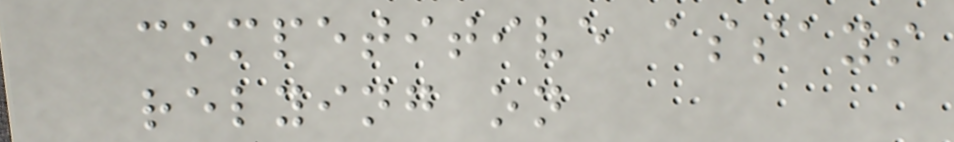competitive assays
relying on
